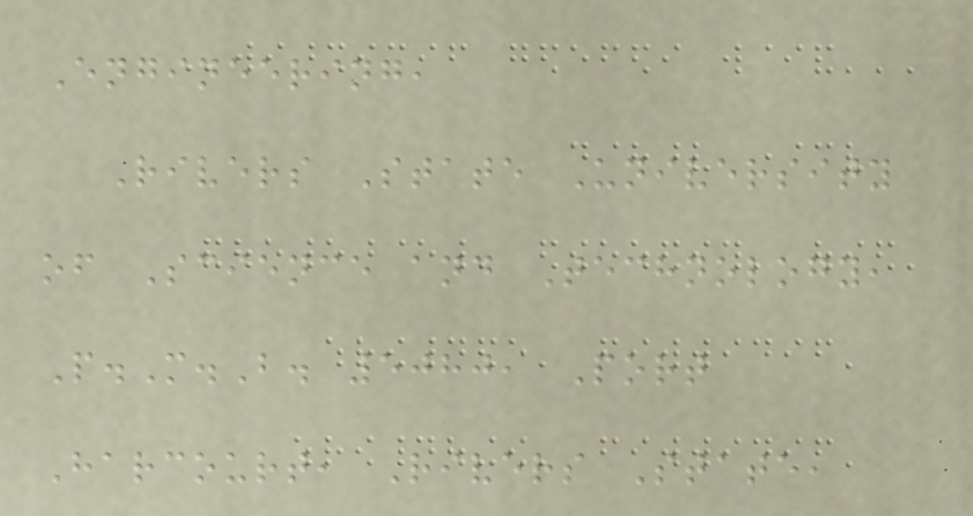Engineering,
Rivers State University
of Science and Technology,
P.M.B. 5080, Port
Harcourt, Rivers State,
